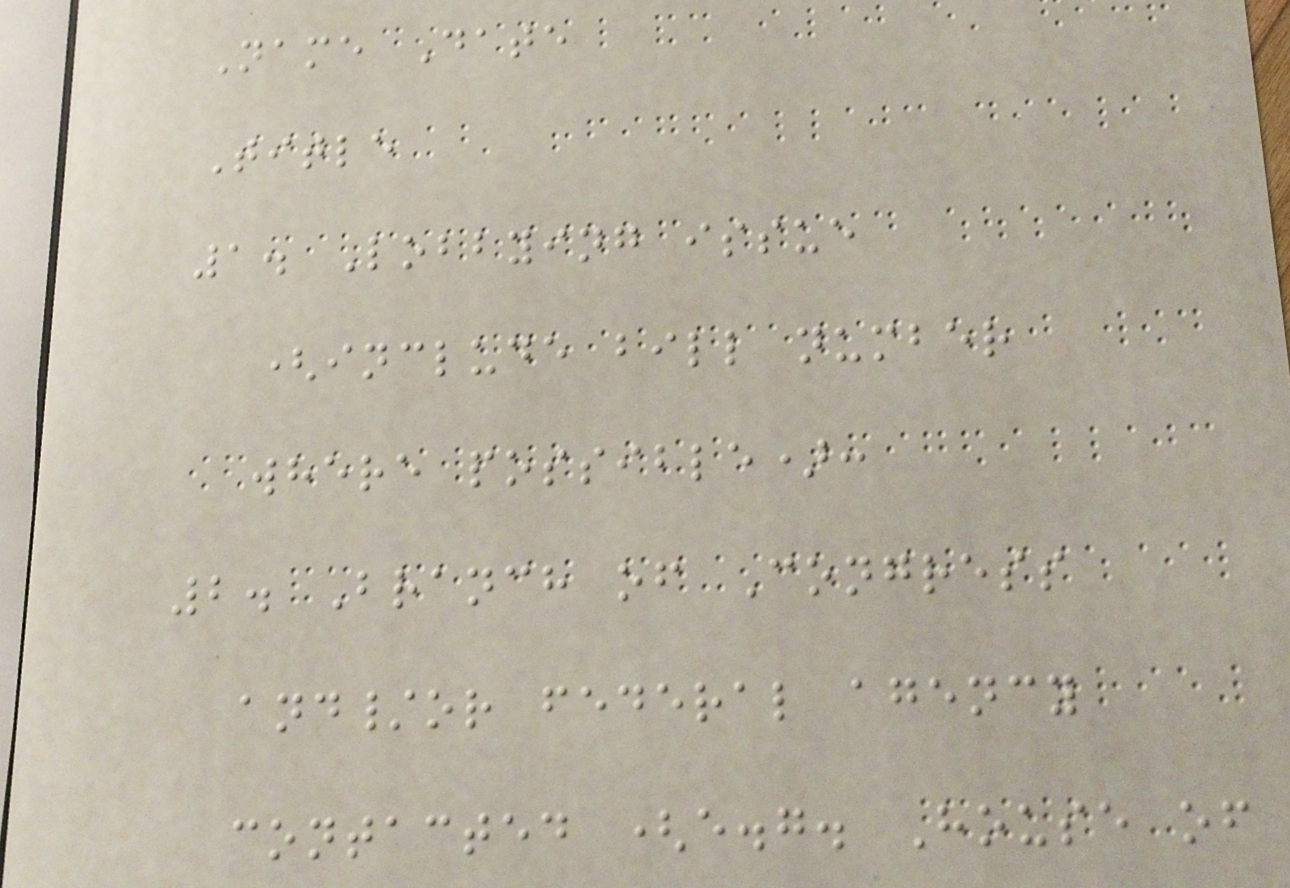Name Date
Title
1. Lobbying issue
(include bill number
where possible):
2. Branch of Congress
and/or federal agency
contacted (e.g. House of
